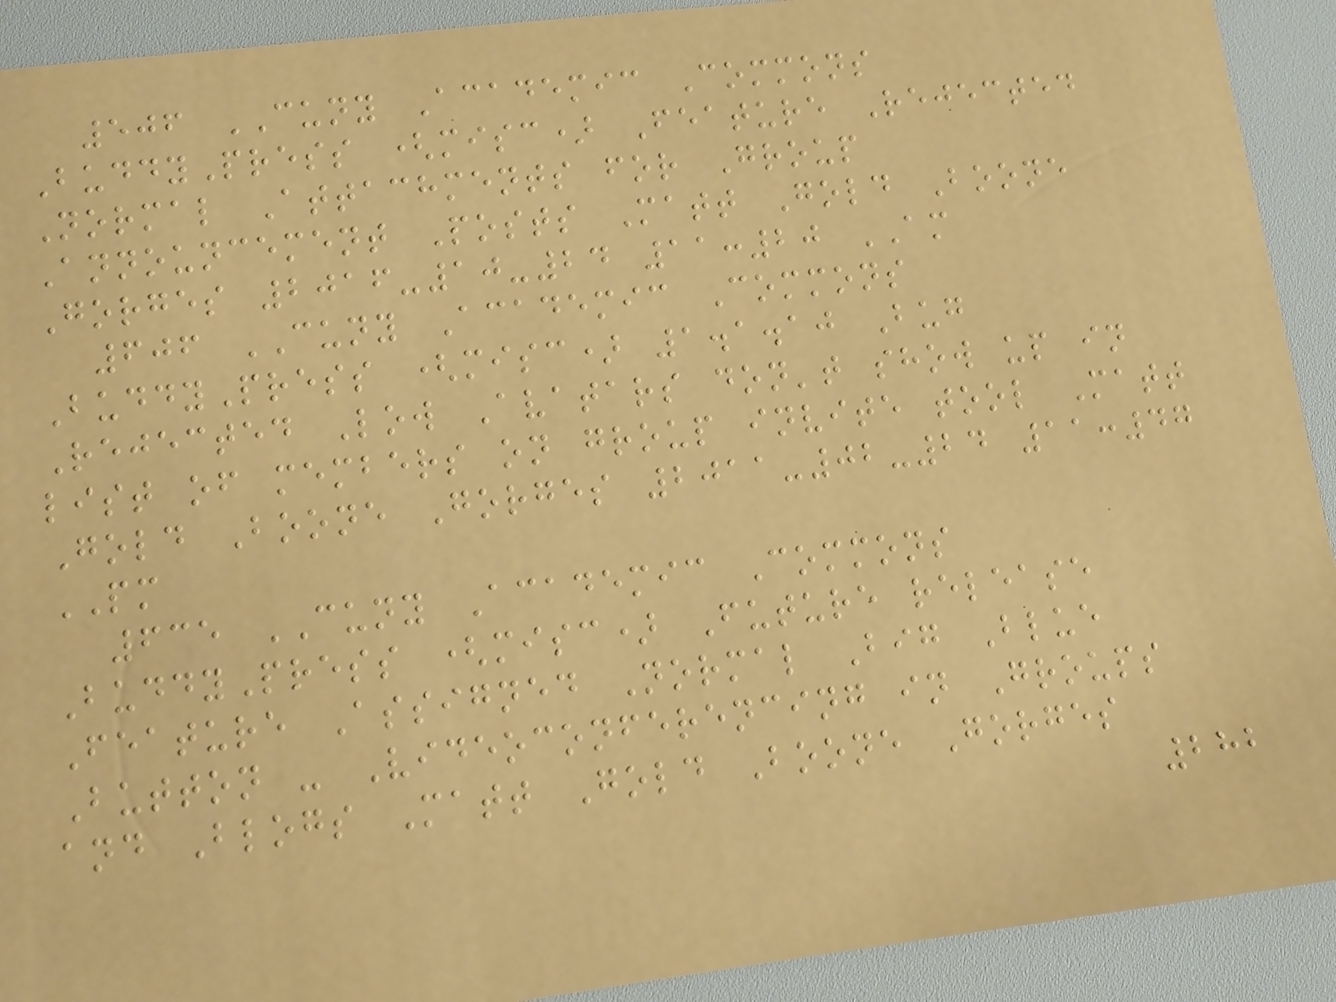506 CUNY Academic Commons
BuddyPress (misc) Feature Rejected
Normal Attachments for Group
Announcement Posts Matt Gold Boone
Gorges 2016-10-24 11:20 AM
606 CUNY Academic Commons
BuddyPress (misc) 1.1.10 Bug
Rejected Low Avatars don't show up in
list of members on group invite tool Matt
Gold Boone Gorges 2011-02-24 11:47
PM
635 CUNY Academic Commons
BuddyPress (misc) Future release
Feature Assigned Normal Big Blue
Button - Videoconferencing in Groups
and Blogs Matt Gold Boone Gorges
282
